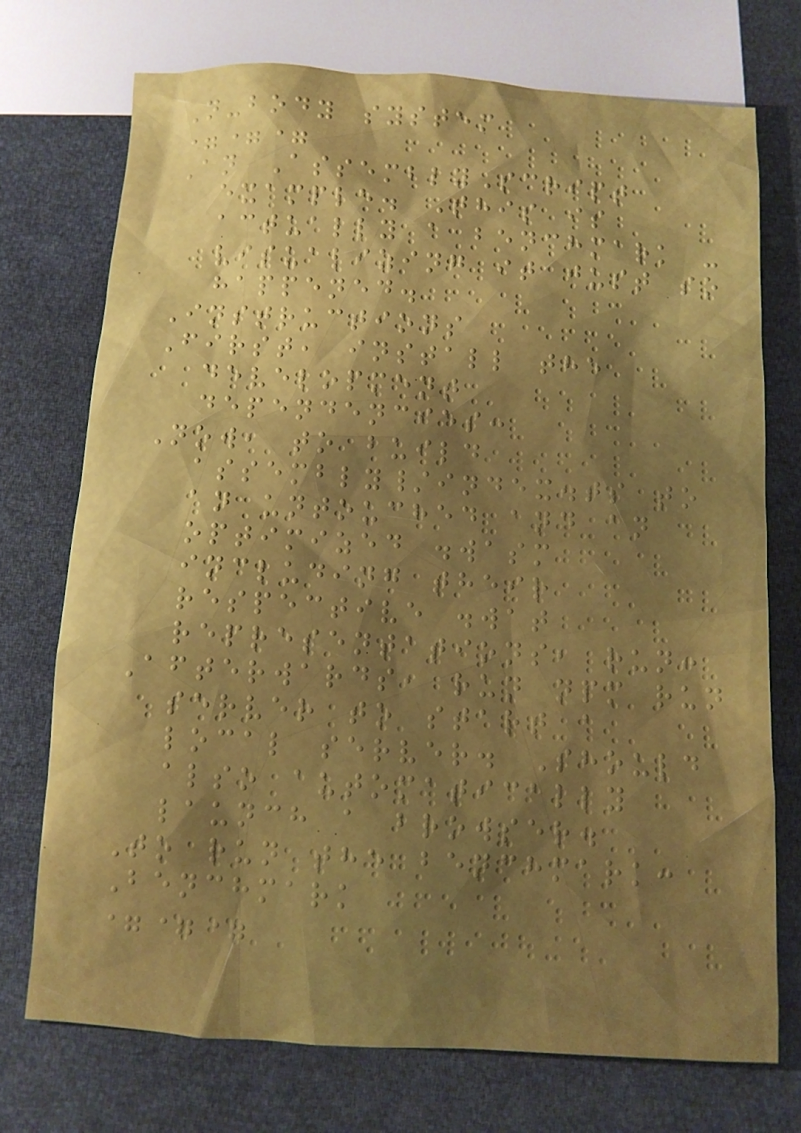N-body system
===
An AssemblyScript
example. This is
actually a benchmark -
visualizing it just so
happened.
Instructions
First, install the
development
dependencies:
Now, to build
assembly/index.ts to
an untouched and an
optimized .wasm
including their
respective .wat
representations, run:
Afterwards, run npm run
server to start a
local server. Should
also automatically
launch a browser.
To run the benchmark:
Benchmark
===
